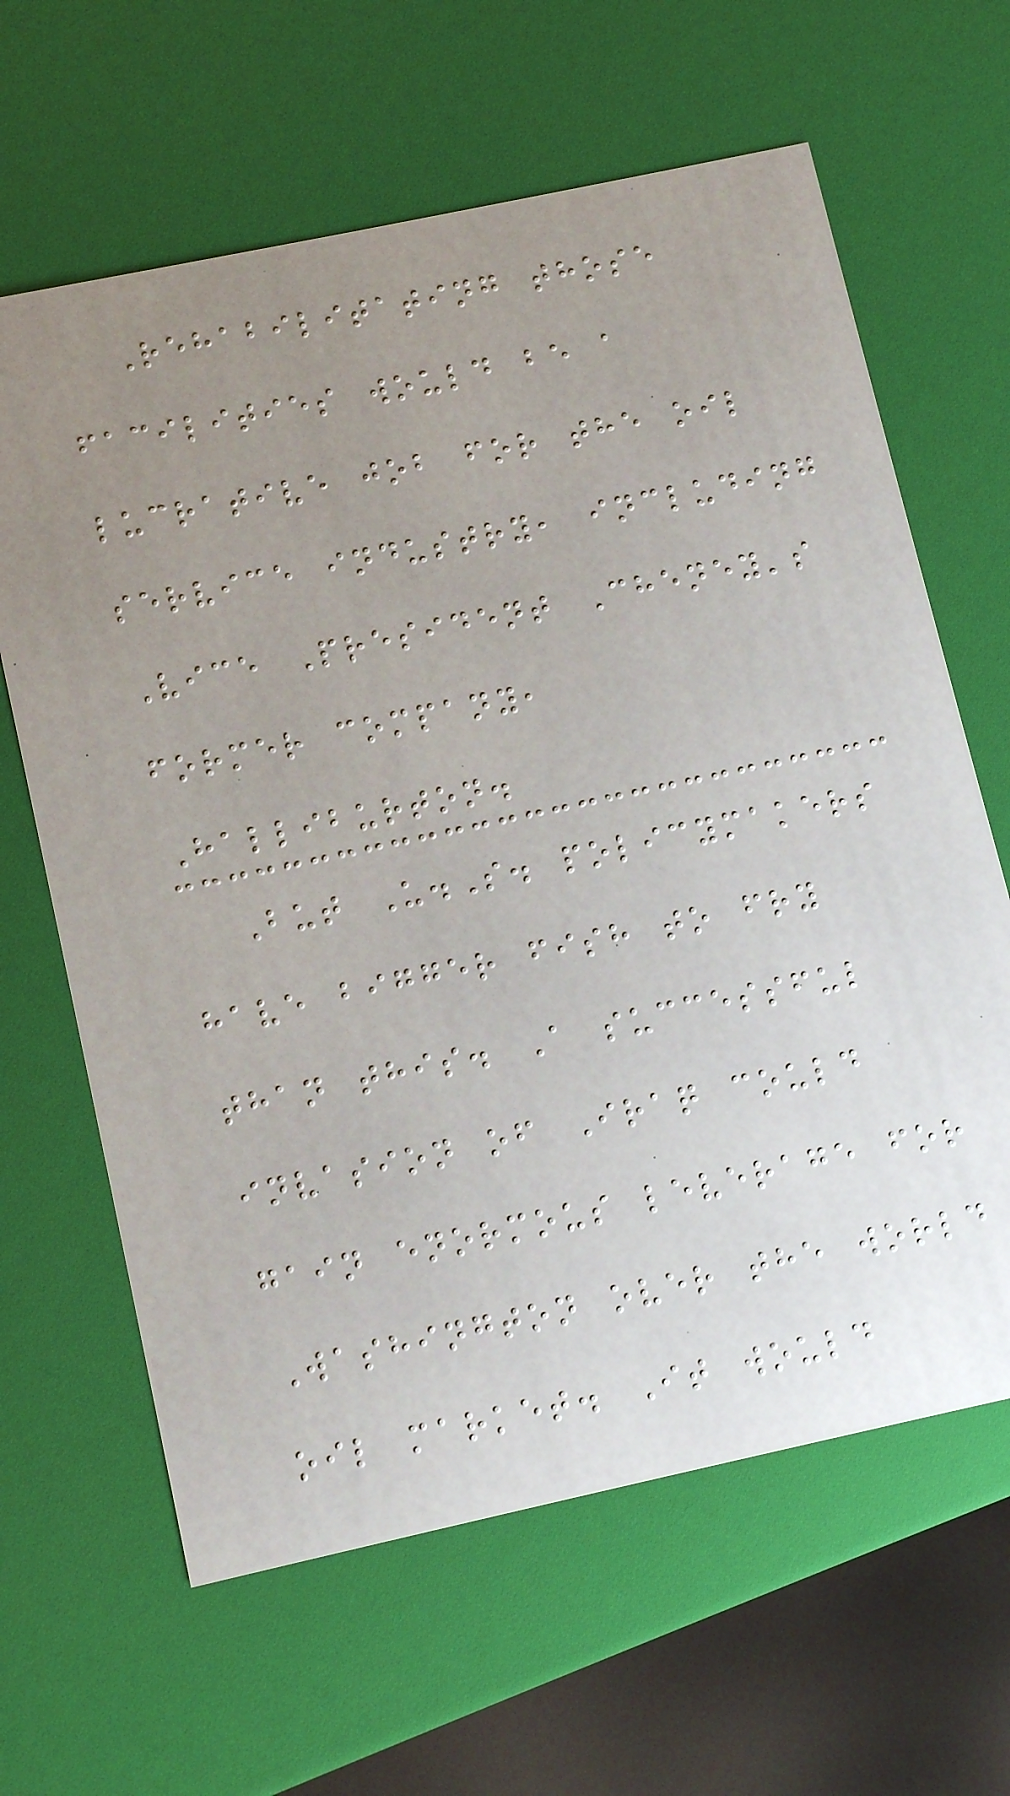Rehabilitating those
facilities would be a
lucrative job for the oil
service industry, including
Vice President Cheney's
former company,
Halliburton.
But U.S. policymakers
have bigger fish to fry
than this. A successful
invasion of Iraq could
gain enormous leverage for
Washington over the world
oil market. It would
